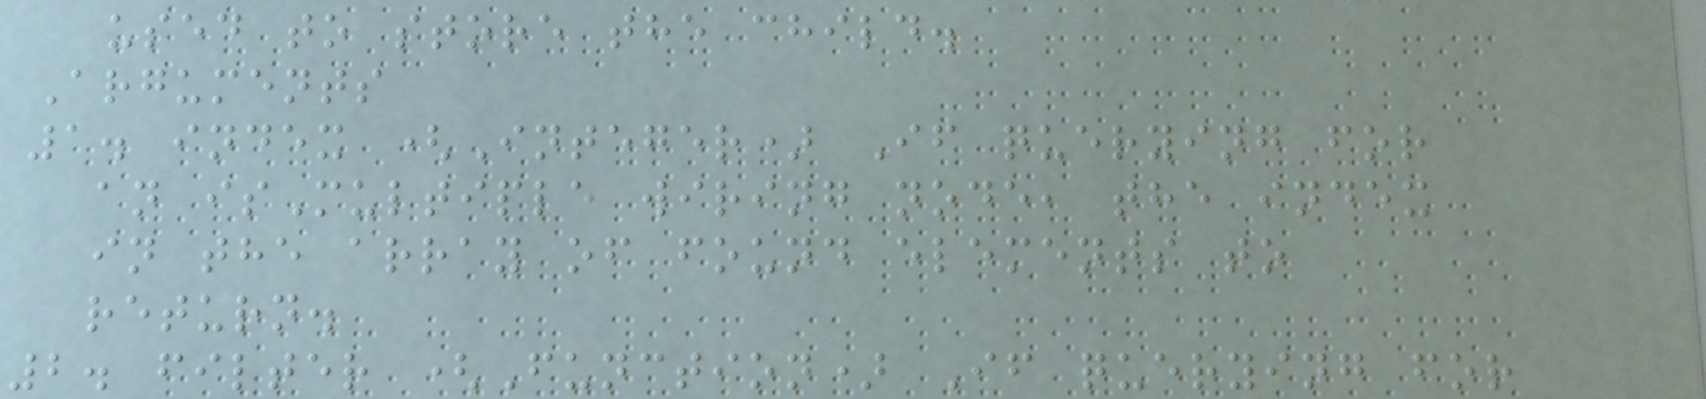used to store the child.
Arguments
1. index (Integer) If querying for
an isMultiple wiring node, the index
in the array of found elements to
return.
2. filter (Function) If querying for
